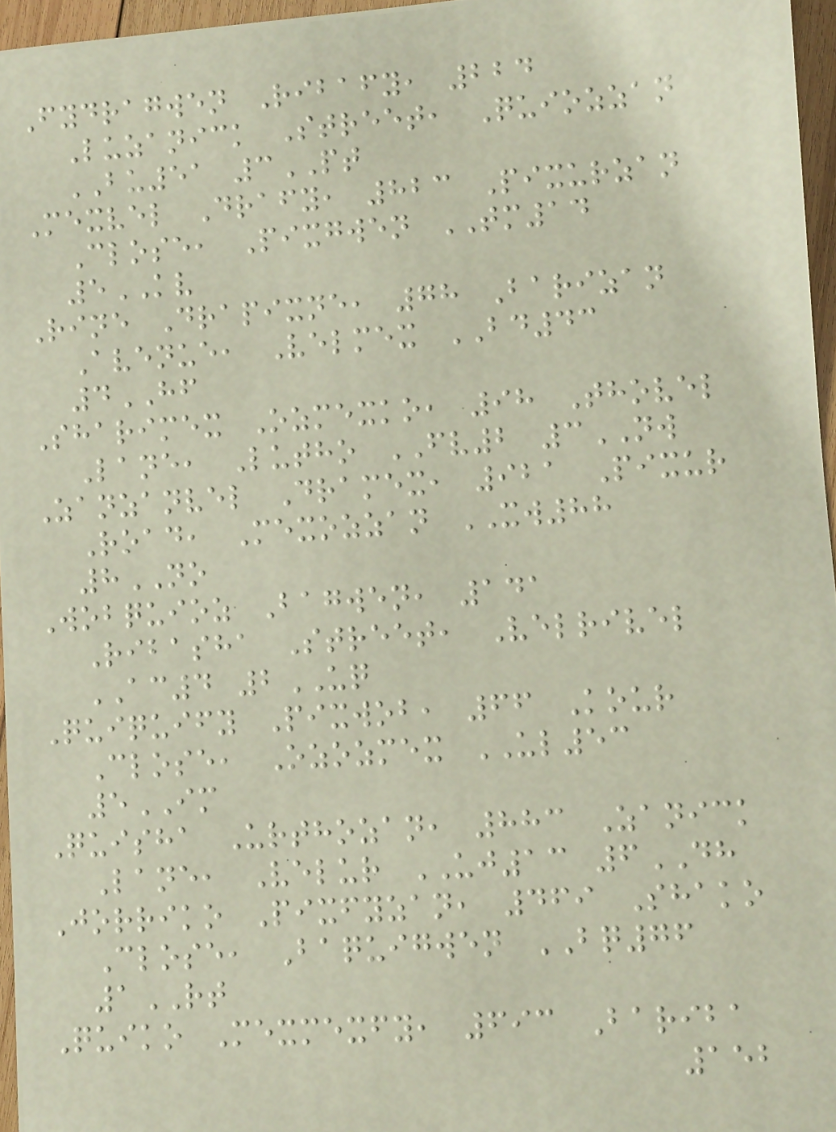Fydragwen Ribafy, 224
Luzanick Street, Quiozzan
BU51 3PT
Mexvel Drafy, 823 Pixurzan
Close, Pixgwen TM14
5KV
Rine Drapixne, 78 Barizan
Avenue, Velmex BD43
4HF
Sharimex Ozmexko, 98 Thovel
Lane, Lutho FV2 3NW
Zanzanvel Dramex, 921 Pixur
Road, Mexozzan XW88
8NO
Wobquioz Bagwen, 141
Ribasha Street, Velrivel
AC4 2UQ
Quiquify Pixwob, 66 Kour
Close, Ozozmex UL53
5IM
Quisha Urthozan, 883 Zanick
Lane, Velur UJ13 6DH
Jorriko Pixfyzan, 469 Shako
Close, Baquigwen BQ76
1RT
Quiko Mexmexfy, 693 Bariba
152
